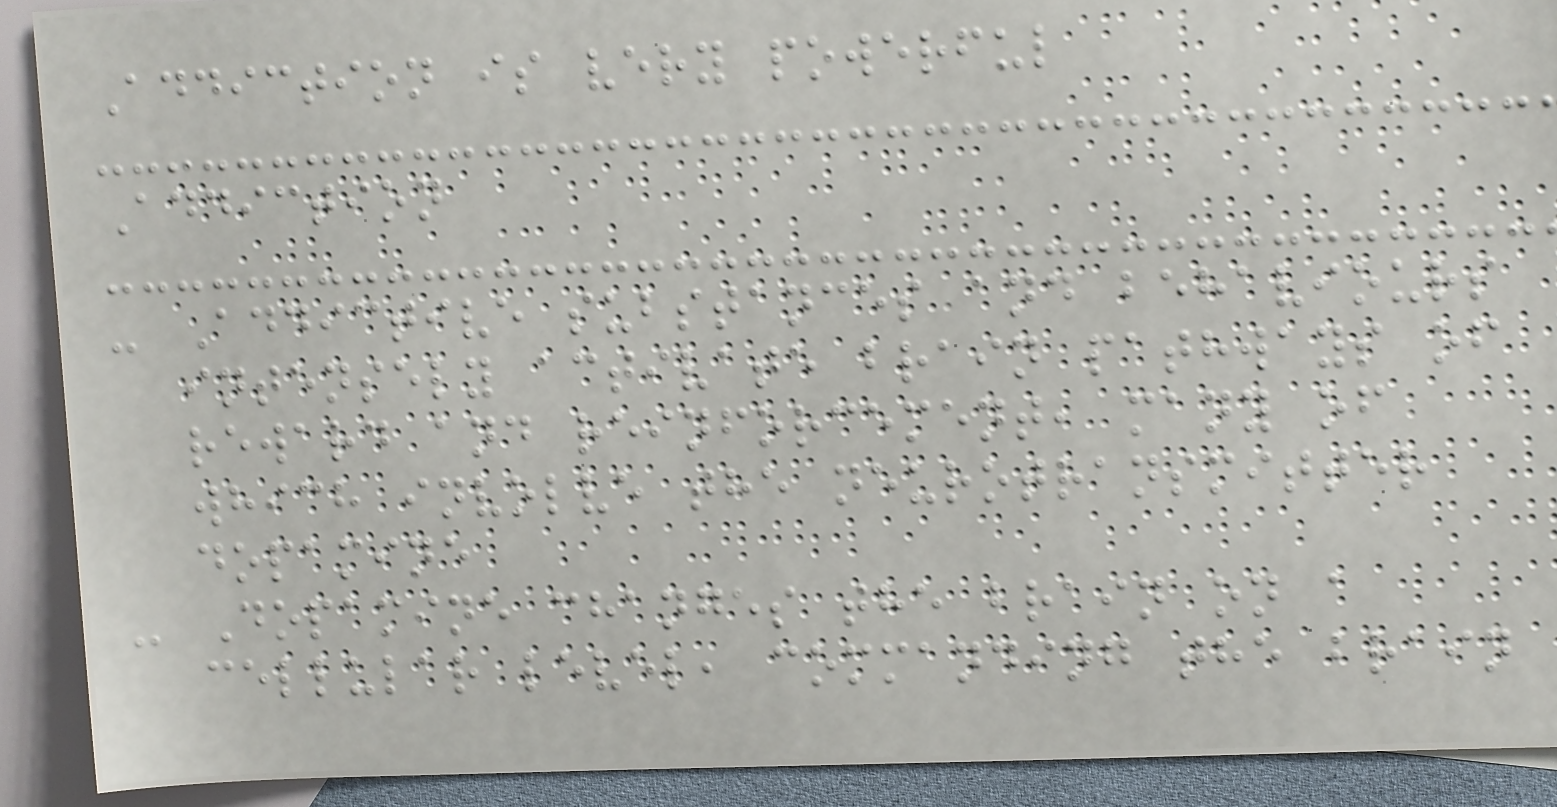Addiction is very powerful
Addiction
- Addictive substances and behaviours
intensely activate brain pathways of
reward and reinforcement, many of
which involve the neurotransmitter
dopamine
- Dopamine changes the brain on a
cellular level, commanding the brain
